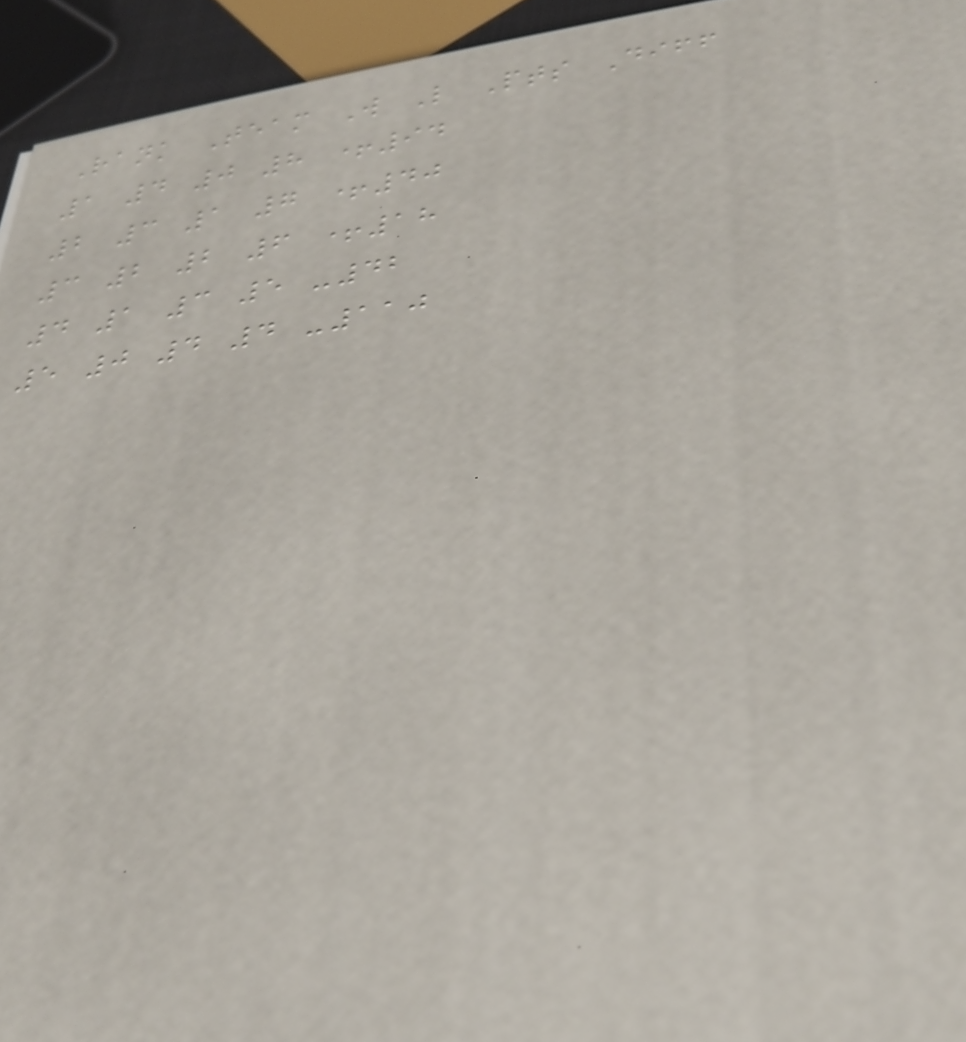Rank Team W L Pts Diff
1 4 0 8 +94
2 3 1 7 +40
3 2 2 6 +18
4 1 3 5 -42
5 0 4 4 -110
